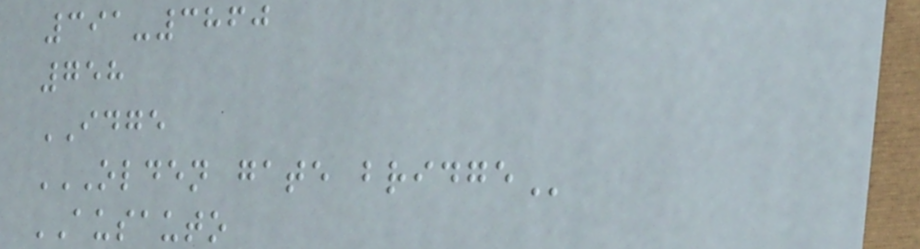391-3860
758
IDGE
OLDEN GATE BRIDGE
AUSAUTO
